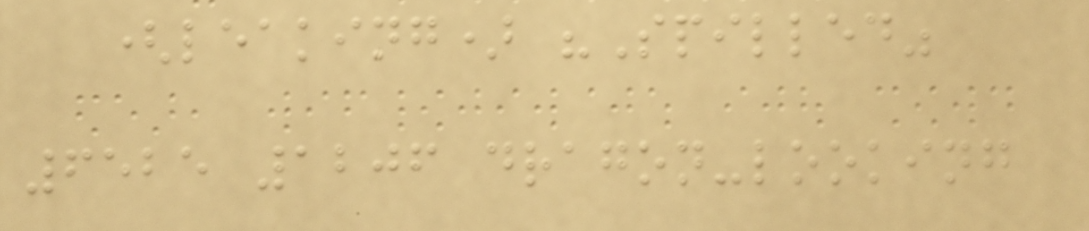(leaking) "Spilled"
6525 1206 dragon-looking
